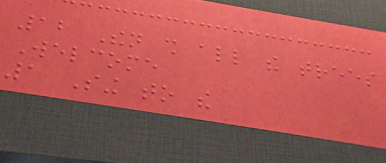12 Then shall all the trees
Welcome
1 Sing to the
